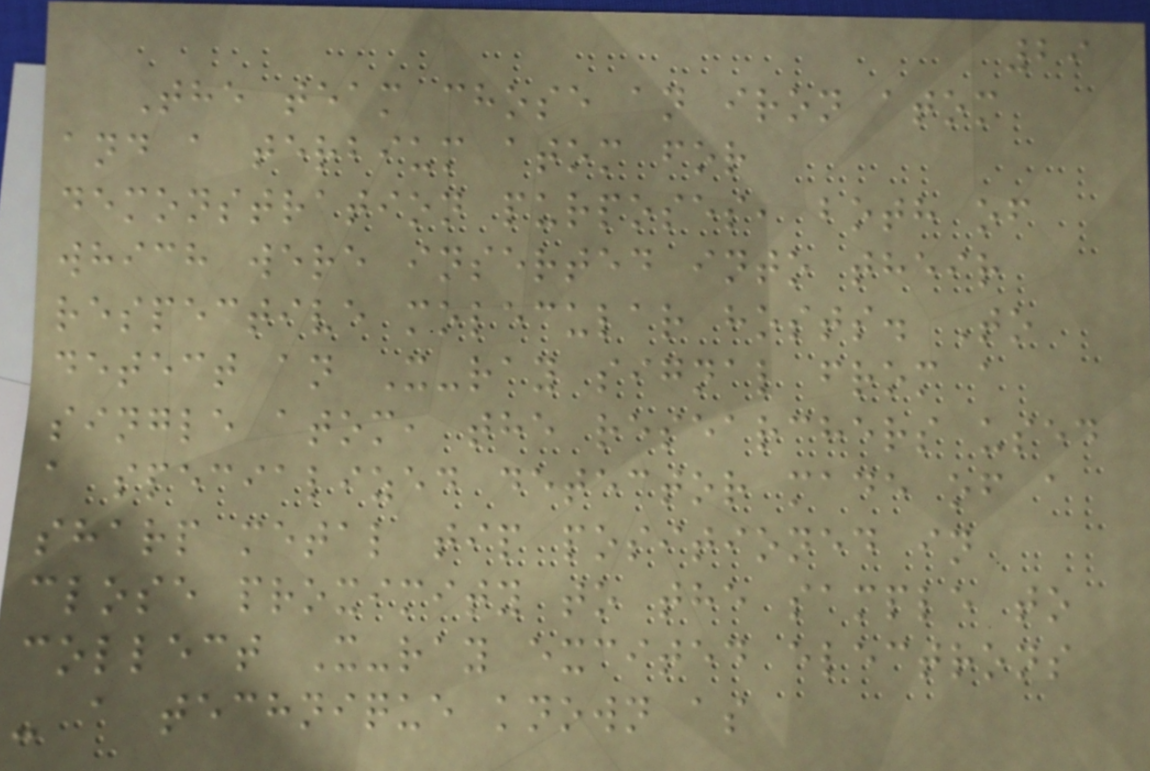29
The team chose an iron atom
and a terbium atom for
demonstration purposes, both of
which were inserted into their
respective molecular hosts. To
detect an X-ray signal from a
single atom, the researchers used
a specialized detector made of a
sharp metal tip positioned in
close proximity to the sample to
collect X-ray excited electrons
- a technique known as
